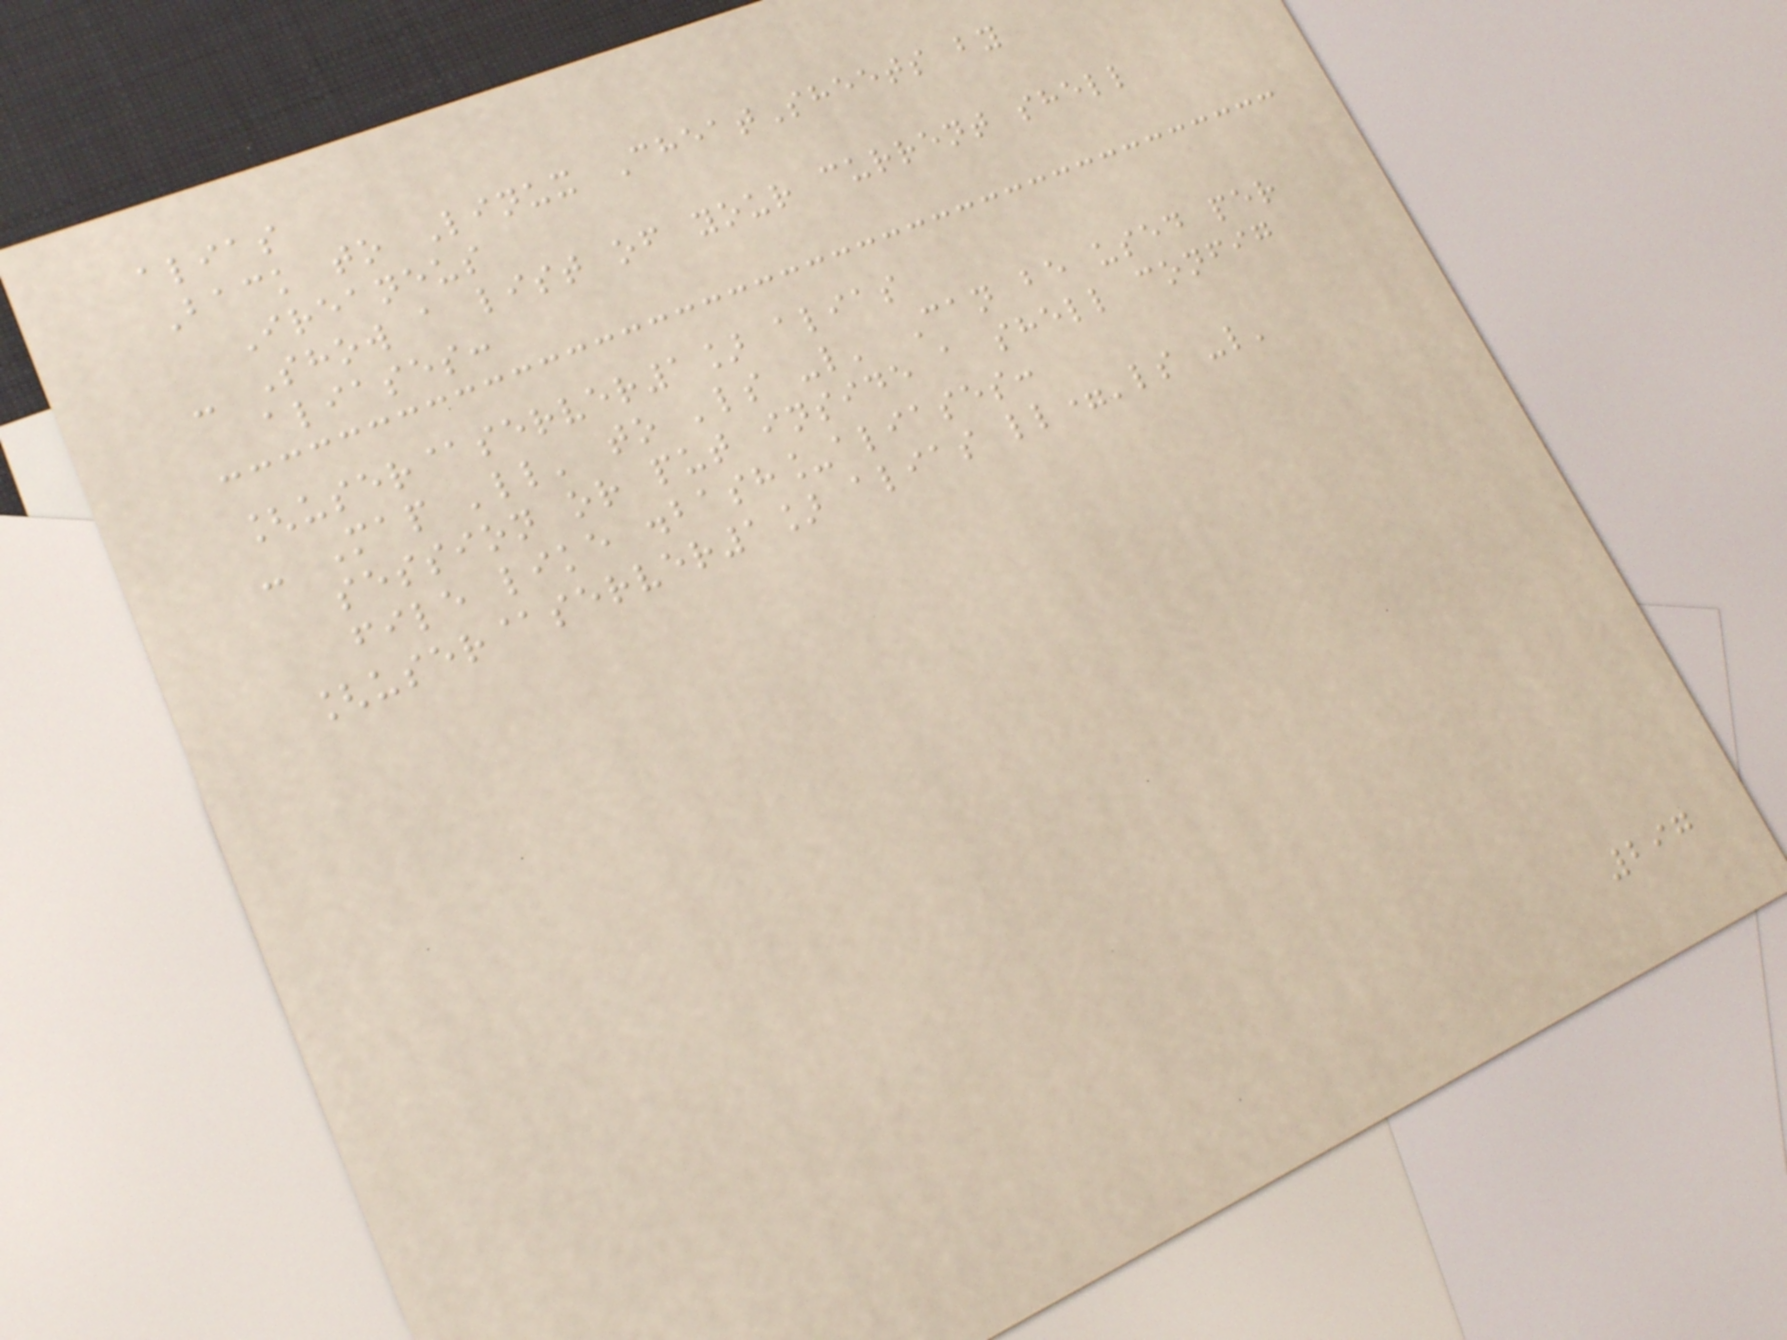alias
Back to Linux CheatSheets by
Ireaneus
- Show a list of your current shell
aliases:
[user@server1] alias
- Map 'll' to 'ls -l' Can be used per
session or put inside a shell config
file like .bash_aliases:
[user@server1] alias ll='ls -l'
297
